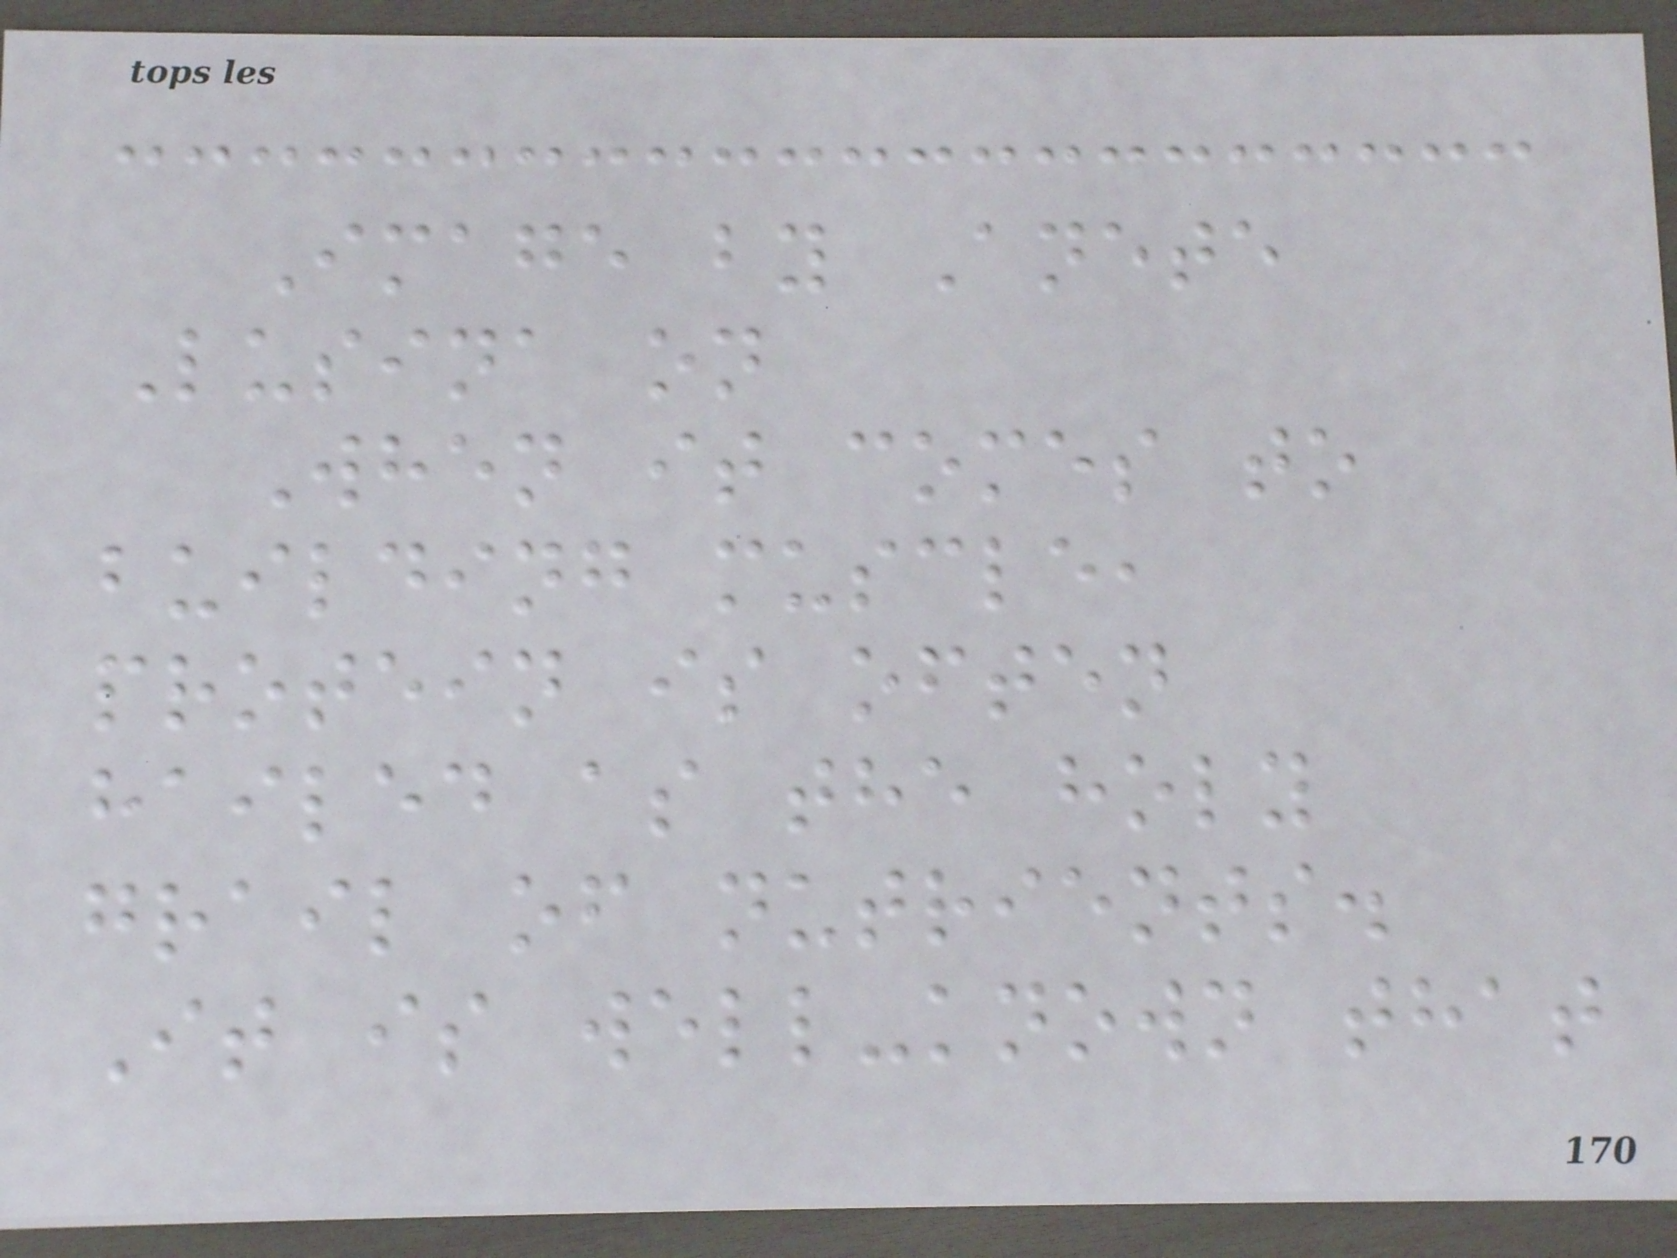Image by Anete
Lusina on
When it comes to
building muscle,
protein is often
hailed as the holy
grail of nutrients.
It is well-known that
